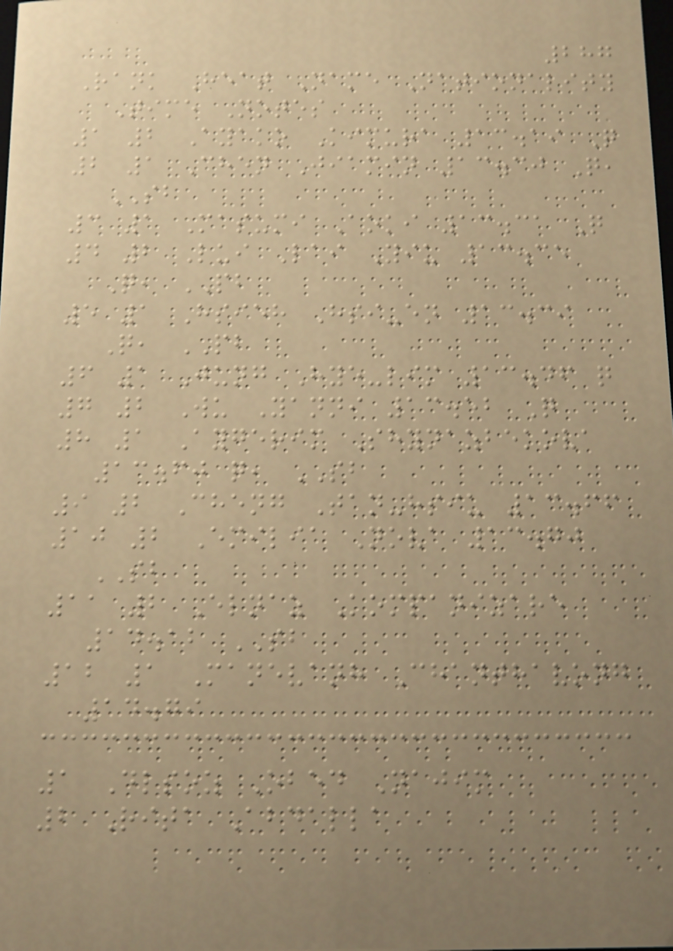287
Rank Heat Name Nationality
Time Notes
1 2 Ayako Kimura 13.19 Q
2 1 Chen Jiamin 13.30 Q,
SB
3 1 Masumi Aoki 13.31 Q
4 2 Lui Lai Yiu 13.35
Q, PB
5 1 Hsieh Hsi-en 13.39
Q, PB
6 1 Jung Hye-lim 13.46 q
7 2 Wu Yanni 13.52 Q
8 1 Aygerim Shynazbekova
13.60 q, SB
9 2 Cheng Tan-hsiu 13.66
10 2 Emilia Nova 13.70
SB
11 2 Elnaz Kompanizare
14.12 SB
12 1 Manevanh Chanthavong
14.79
1 Dlsoz Obed Najim
2 Rita Abdalla
